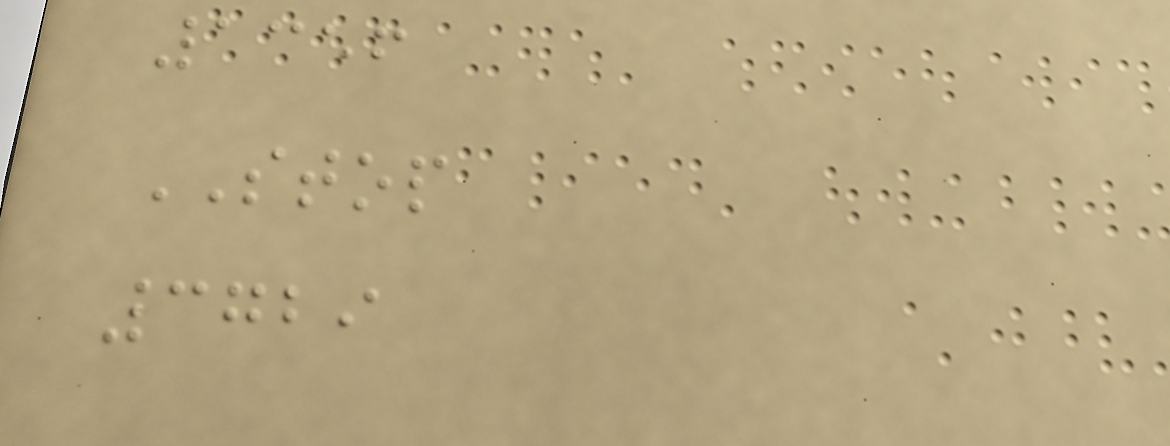1356
STOP
3729
